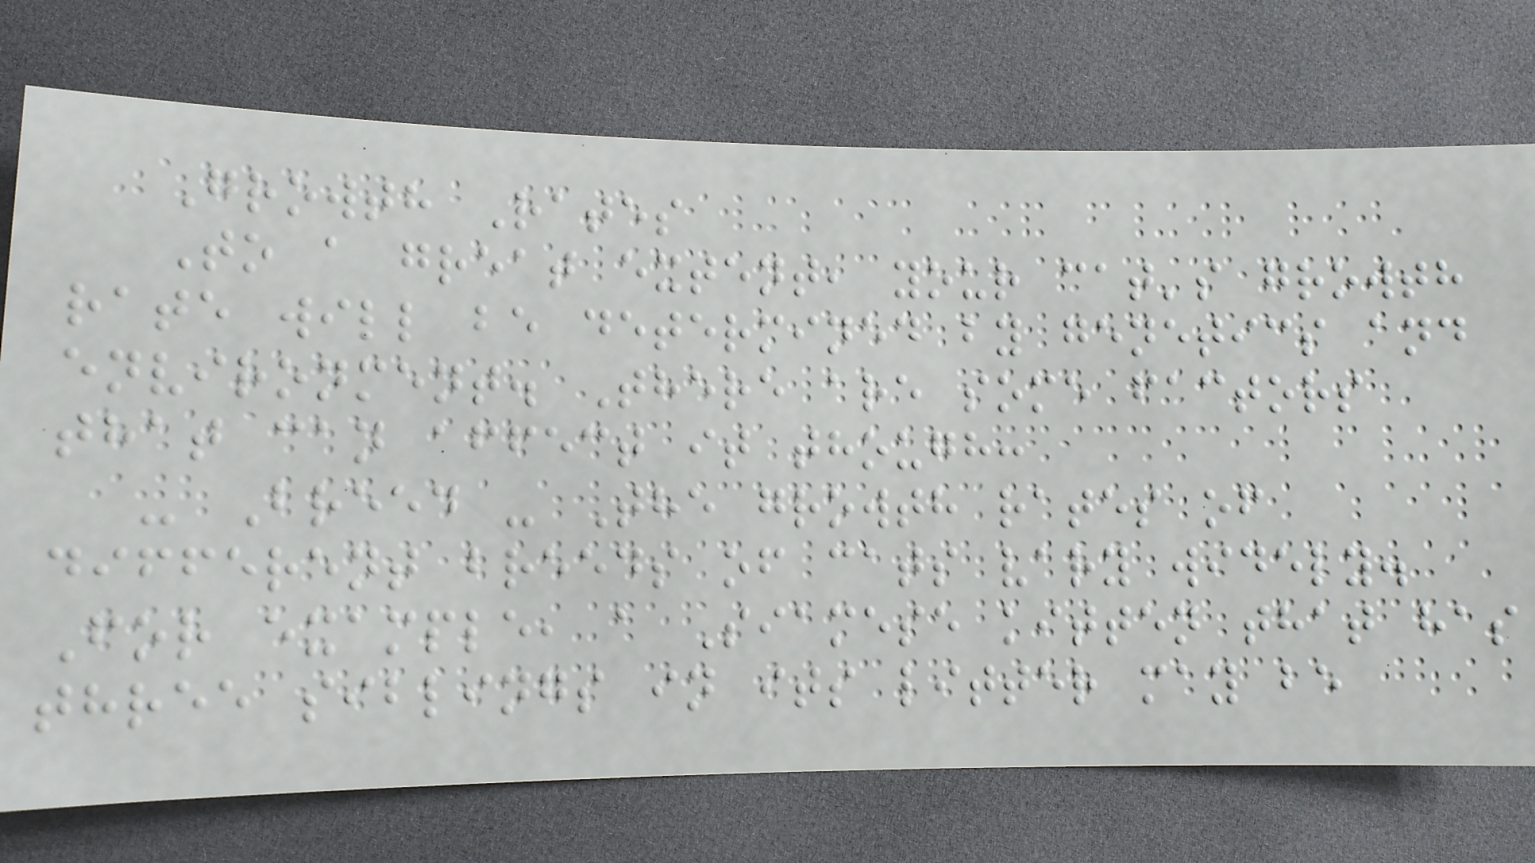Growth Rates
To a great extent, your cat's growth
rate will be determined by genetics and
environment. There are some factors
that can affect it though:
- Breed - The growth rates of
different breeds of cats vary widely.
For example, a Siamese kitten that has
three siblings in its litter may be
